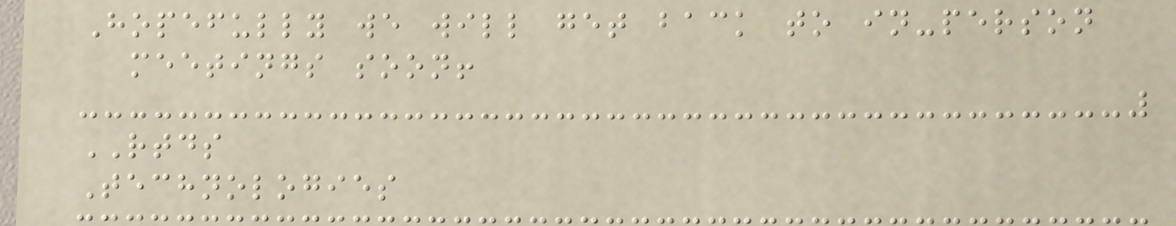Hopefully we will get back to in-person
meetings soon!
RTDS
Technologies
